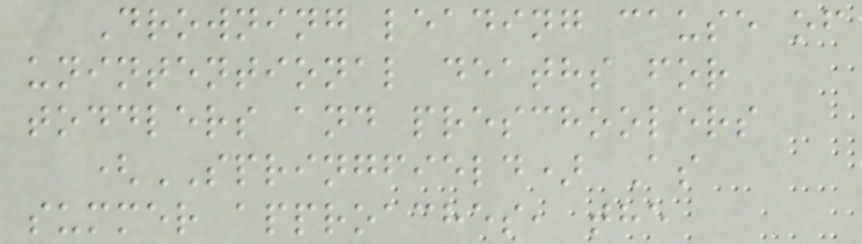Drowning leading cause of
unintentional deaths for
toddlers and preschoolers
(SPRINGFIELD) As
summer approaches, the
